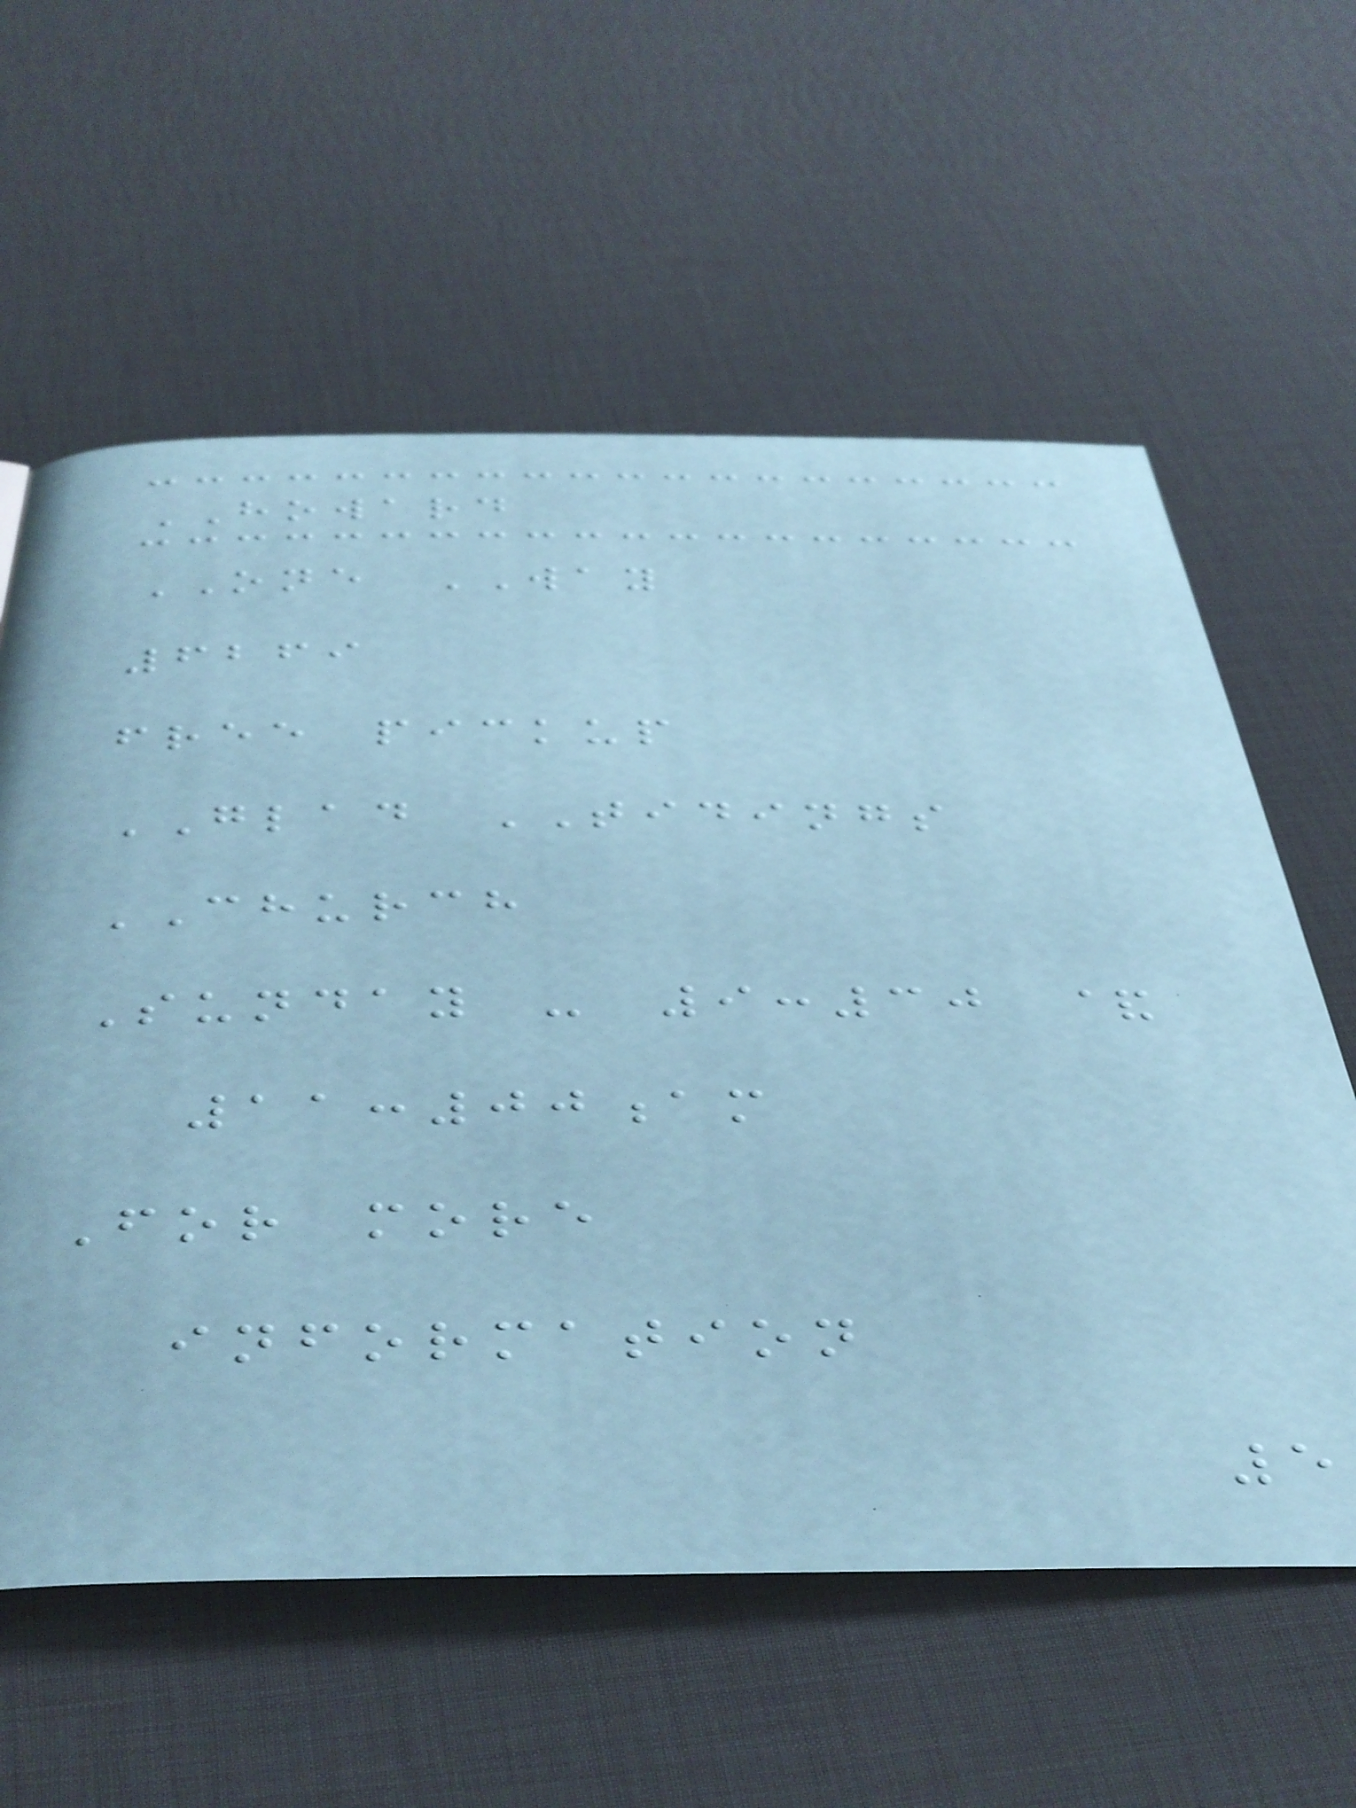HOWARD
ONE WAY
6269
free pickup
GLAD TIDINGS
CHURCH
Sunday - 9:30 &
11:00am
For more
information
5
